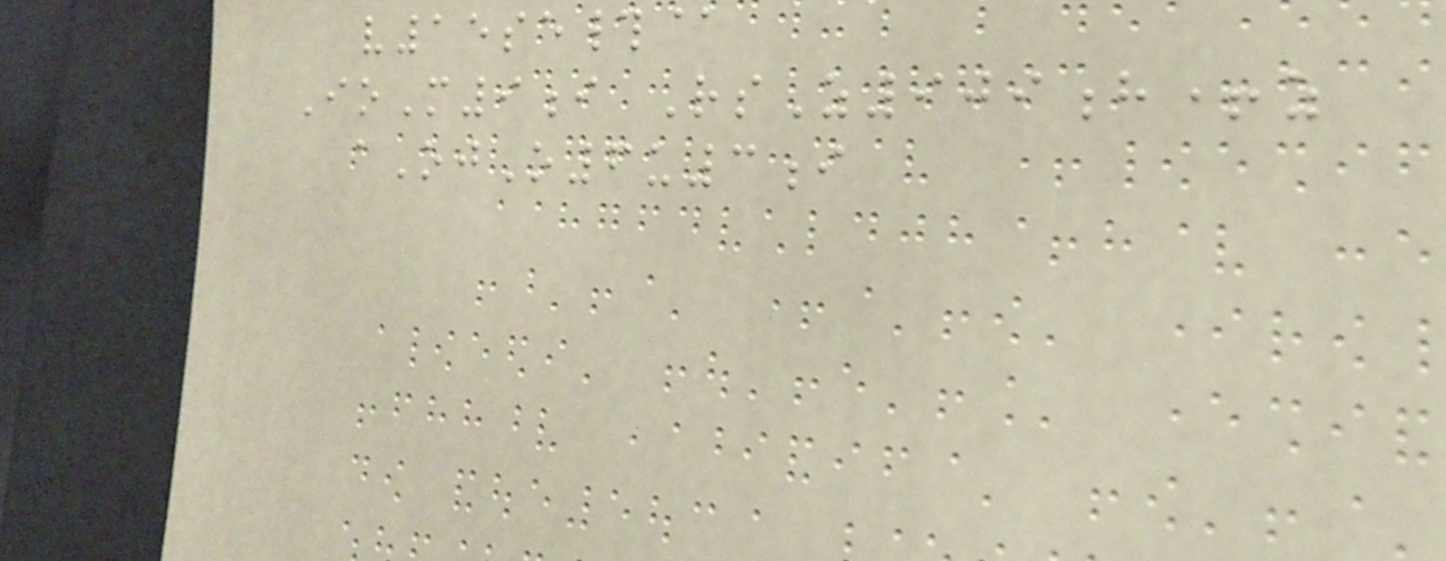v15se#@
IoM9i RsZ909h+z
aOjO6u3i
